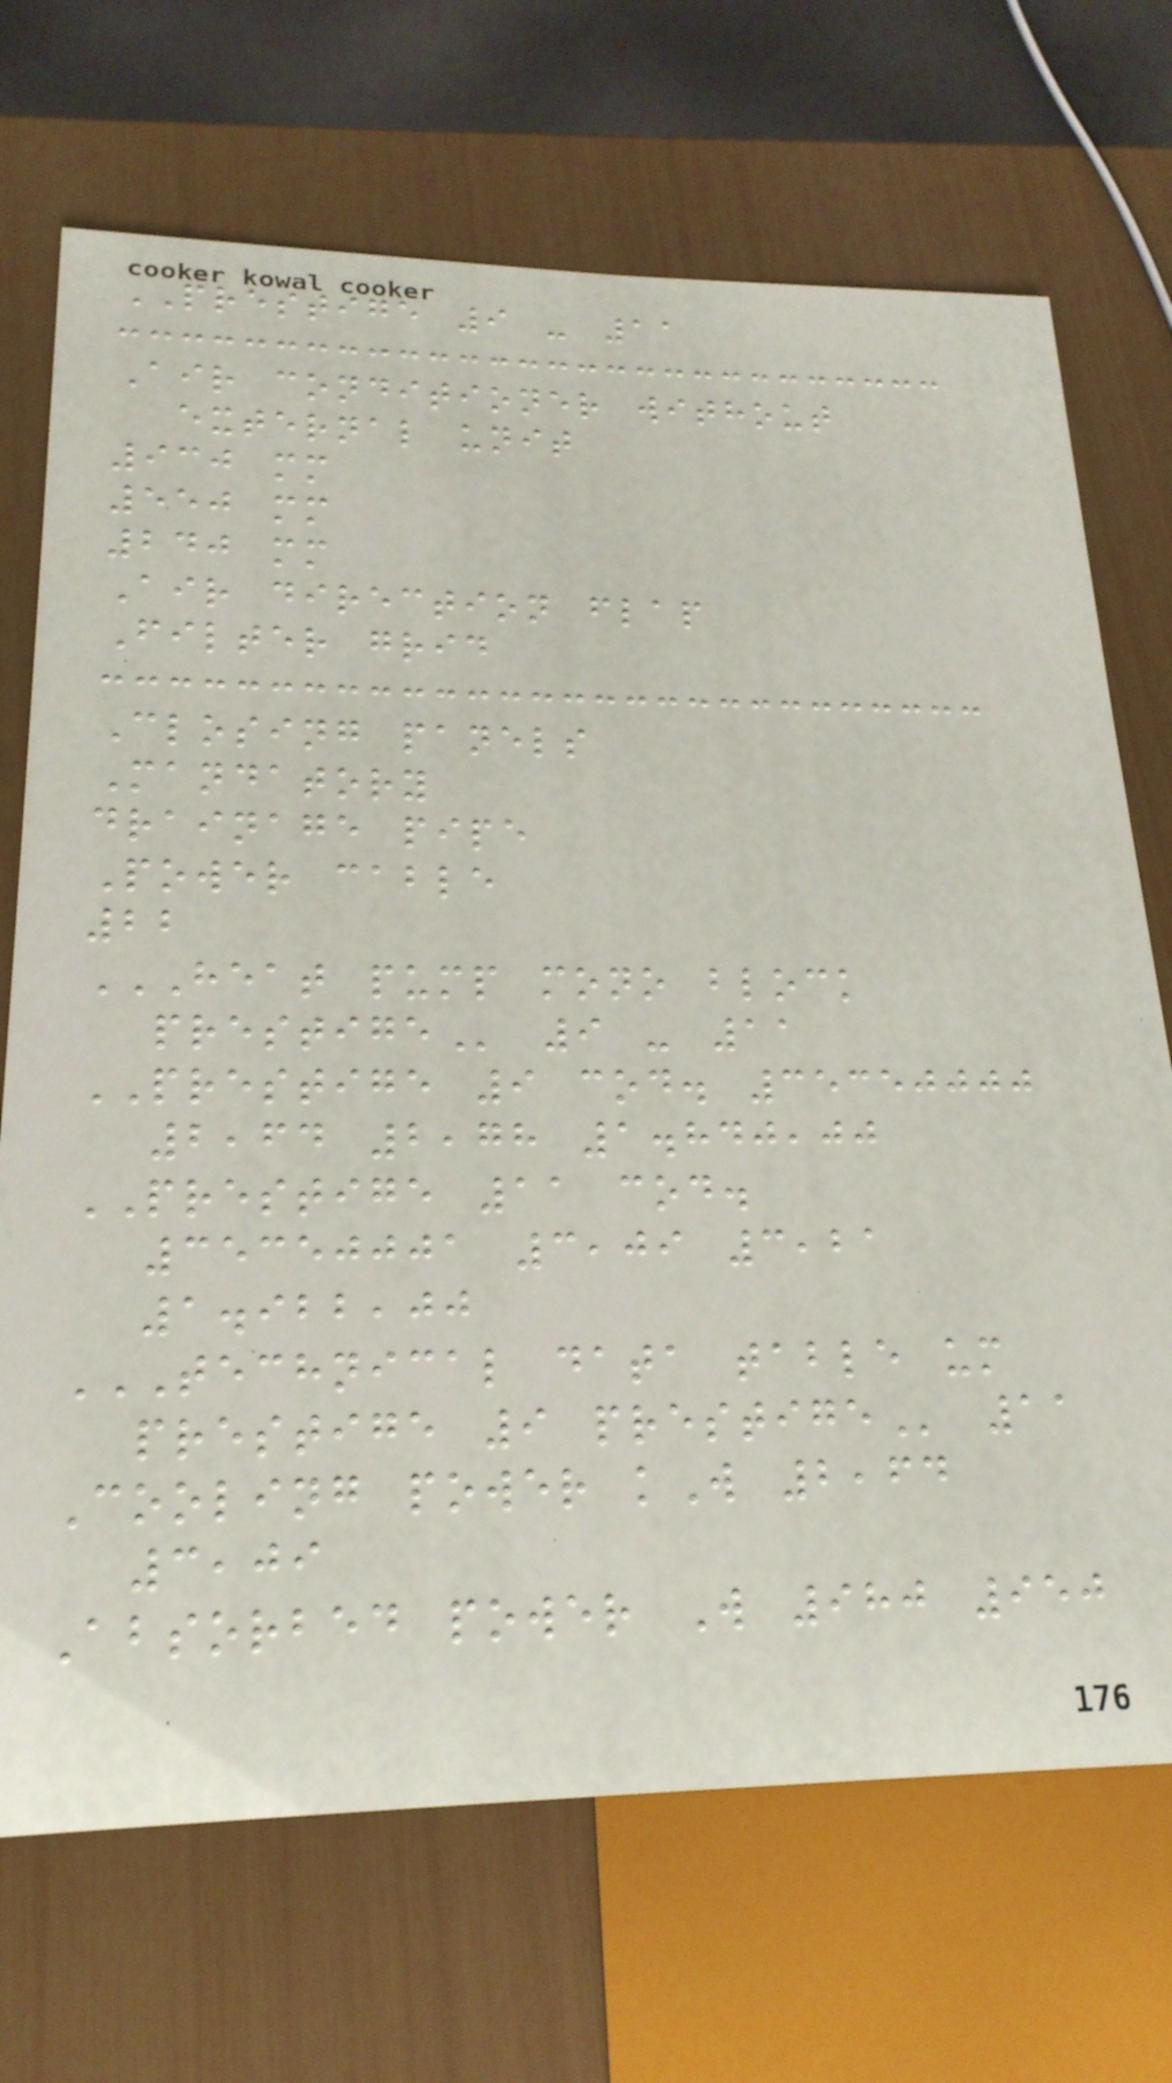PRESTIGE 9 - 11
Air conditioner without
external unit
930 mm
550 mm
240 mm
Air direction flap
Filter grid
Closing panels
Mandatory
drainage pipe
Power cable
22
HEAT PUMP MONO BLOCK
PRESTIGE 9 - 11
PRESTIGE 9 cod. 35350000
2,64 2,78 1.840,00
PRESTIGE 11 cod.
35350001 3,09 3,21
1.922,00
TECHNICAL DATA TABLE UM
PRESTIGE 9 PRESTIGE 11
Cooling power kW 2,64
3,09
Absorbed power W 980 950
